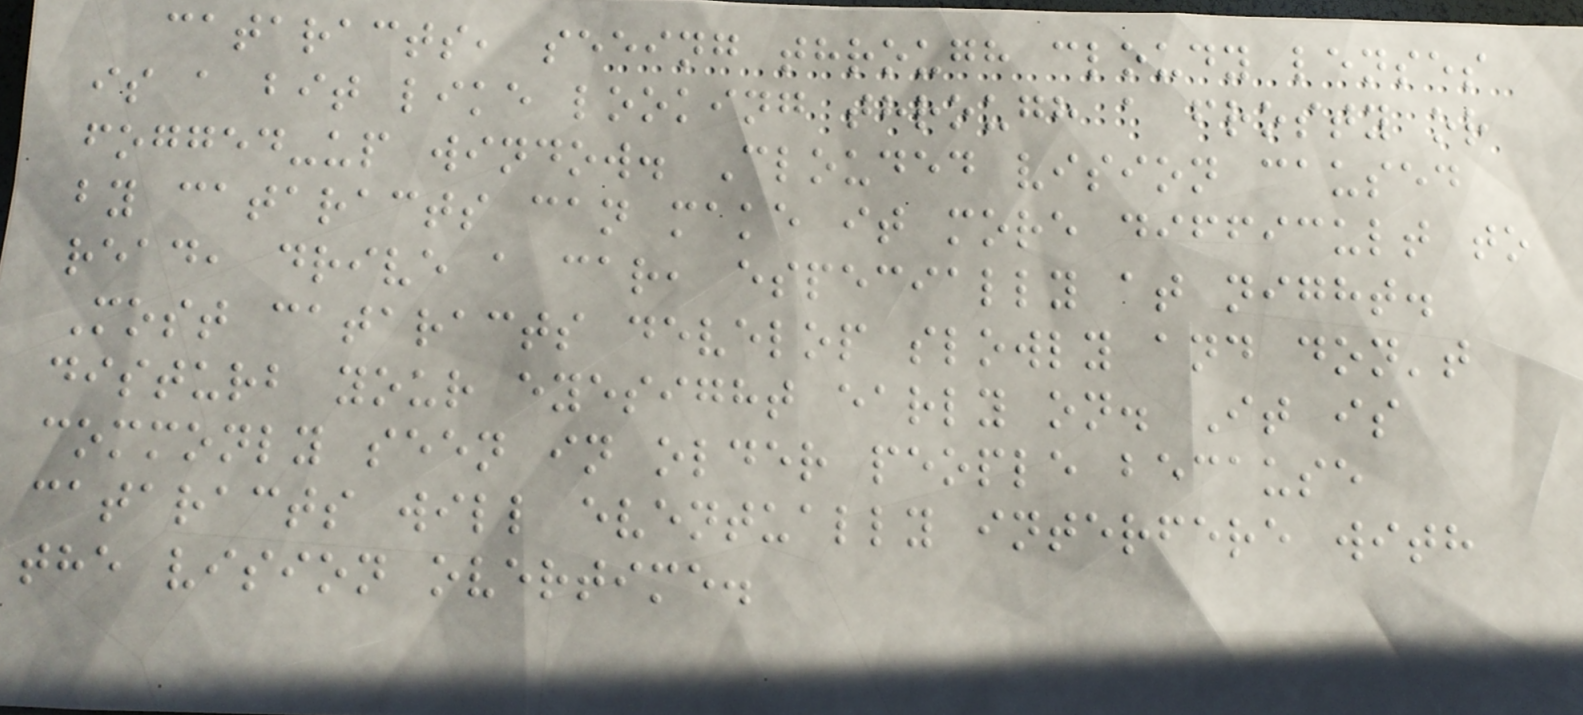cataracts, seeing through cloudy lenses
is a bit like looking through a frosty or
fogged-up window. Clouded vision caused
by cataracts can make it more difficult to
read, drive a car, especially at night.
Most cataracts develop slowly and don't
disturb your eyesight early on. It is
commonly seen in older people because
cataracts will eventually interfere with
the vision overtime.
